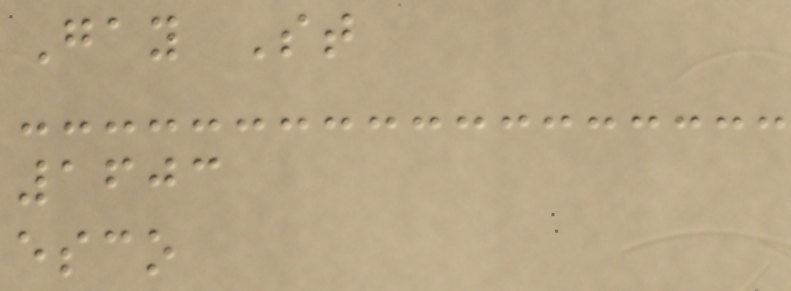Gay St
1603
esco
